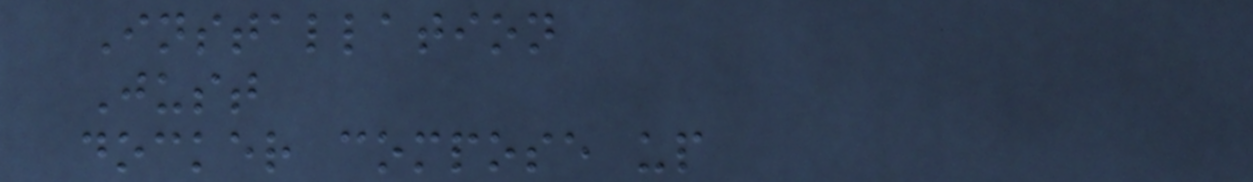Installation
Just
docker compose up
